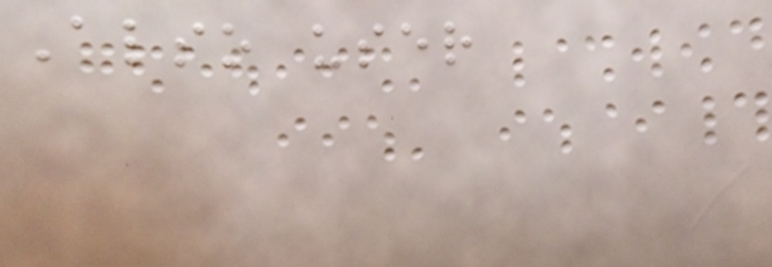Also user
